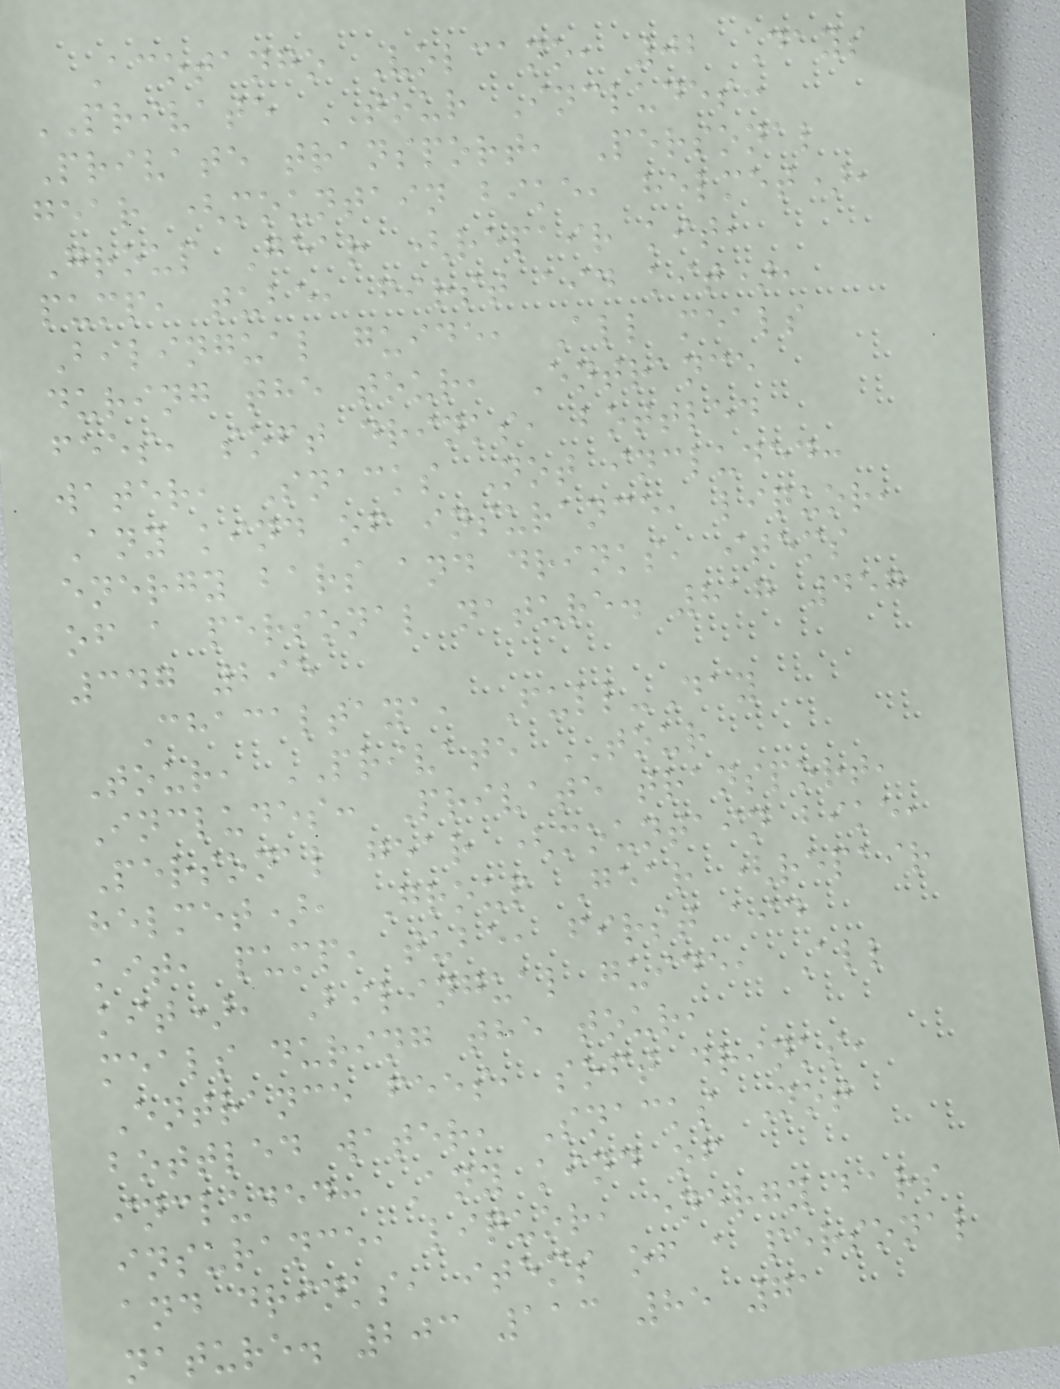Acotango Volcano, 02 Days
PRIVATE TOUR Includes:
Private transport, Personal
gear (mountain bike, helmet),
Group Gear (repair kit,
pump, tube, first aid kit),
Bilingual guide, All meals
during the tour, Entrance
fees, soft drinks, bottled
water, Snacks Not included:
Any kind of insurance, liquor,
energy bars and drinks, items
of a personal nature. 817 457
347 295
Chacaltaya, Full-Day
Tour, PRIVATE TOUR
Includes: Private transport,
Personal gear (mountain bike,
helmet), Group Gear (repair
kit, pump, tube, first aid
kit), Bilingual guide, All
meals during the tour,
Entrance fees, soft drinks,
bottled water, Snacks Not
included: Any kind of
insurance, liquor, energy bars
and drinks, items of a personal
nature. 203 113 85 71
